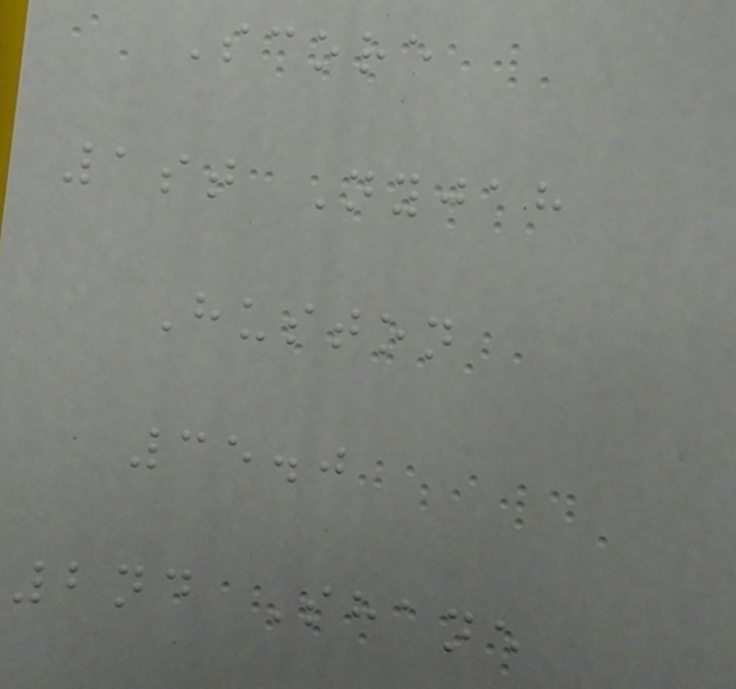Score
1st Nyjah
Huston
35.0
2nd Shane
